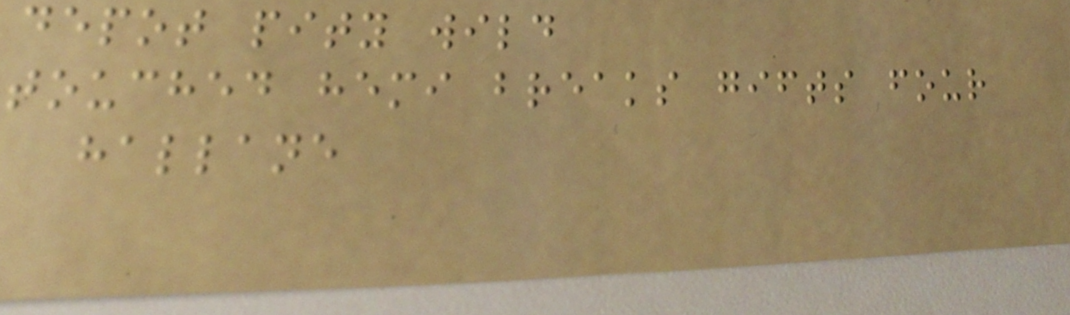depot pity wild
touched hemi breaks gifts four
hallane
